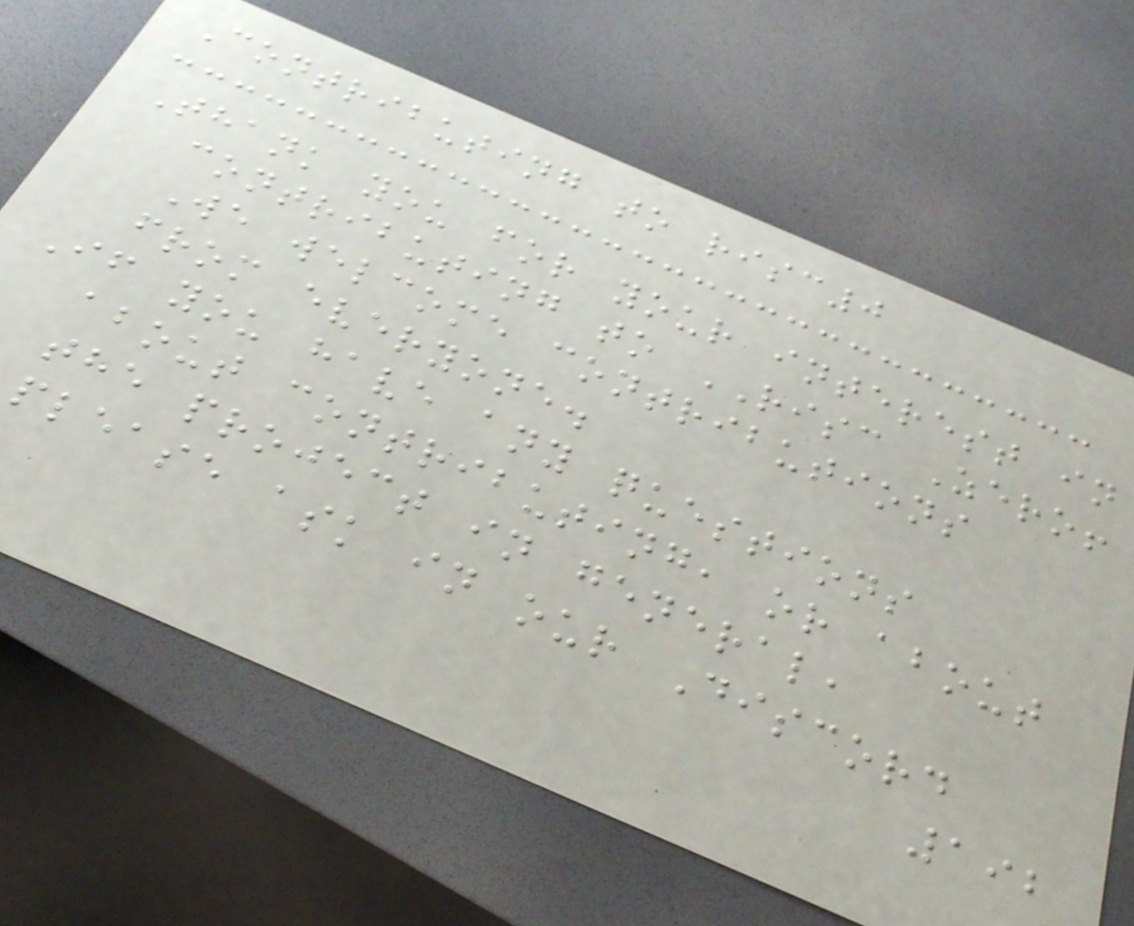Contributing to risc0
Thank you for your interest in
contributing to RISC Zero!
We welcome contributions
from everyone.
If you have any questions
about contributing, or about
the project in general,
please ask in our Discord
192
